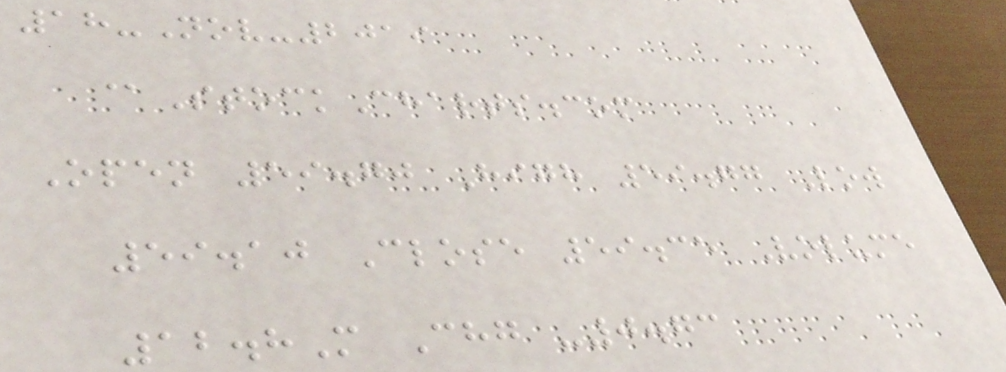18-Nov-2019
@StockCharts.com
Open 59.70 High 59.77 Low
59.10 Close 59.35 Volume
12.8M Chg -0.73
